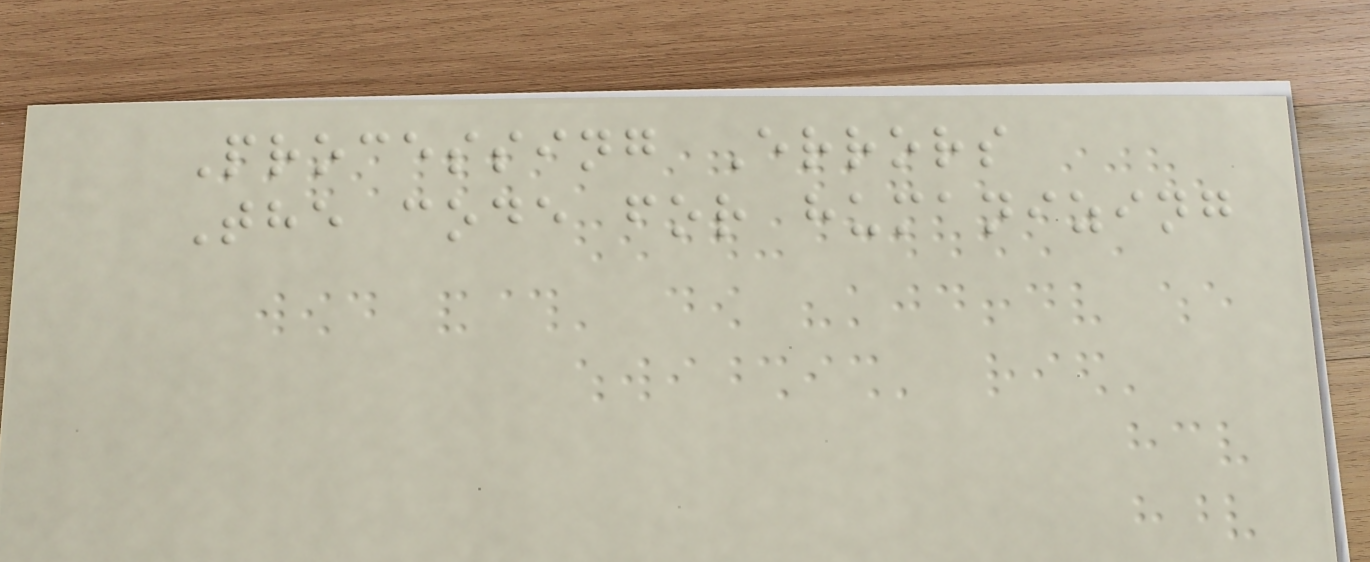Processing Errors
The code for humanizing
